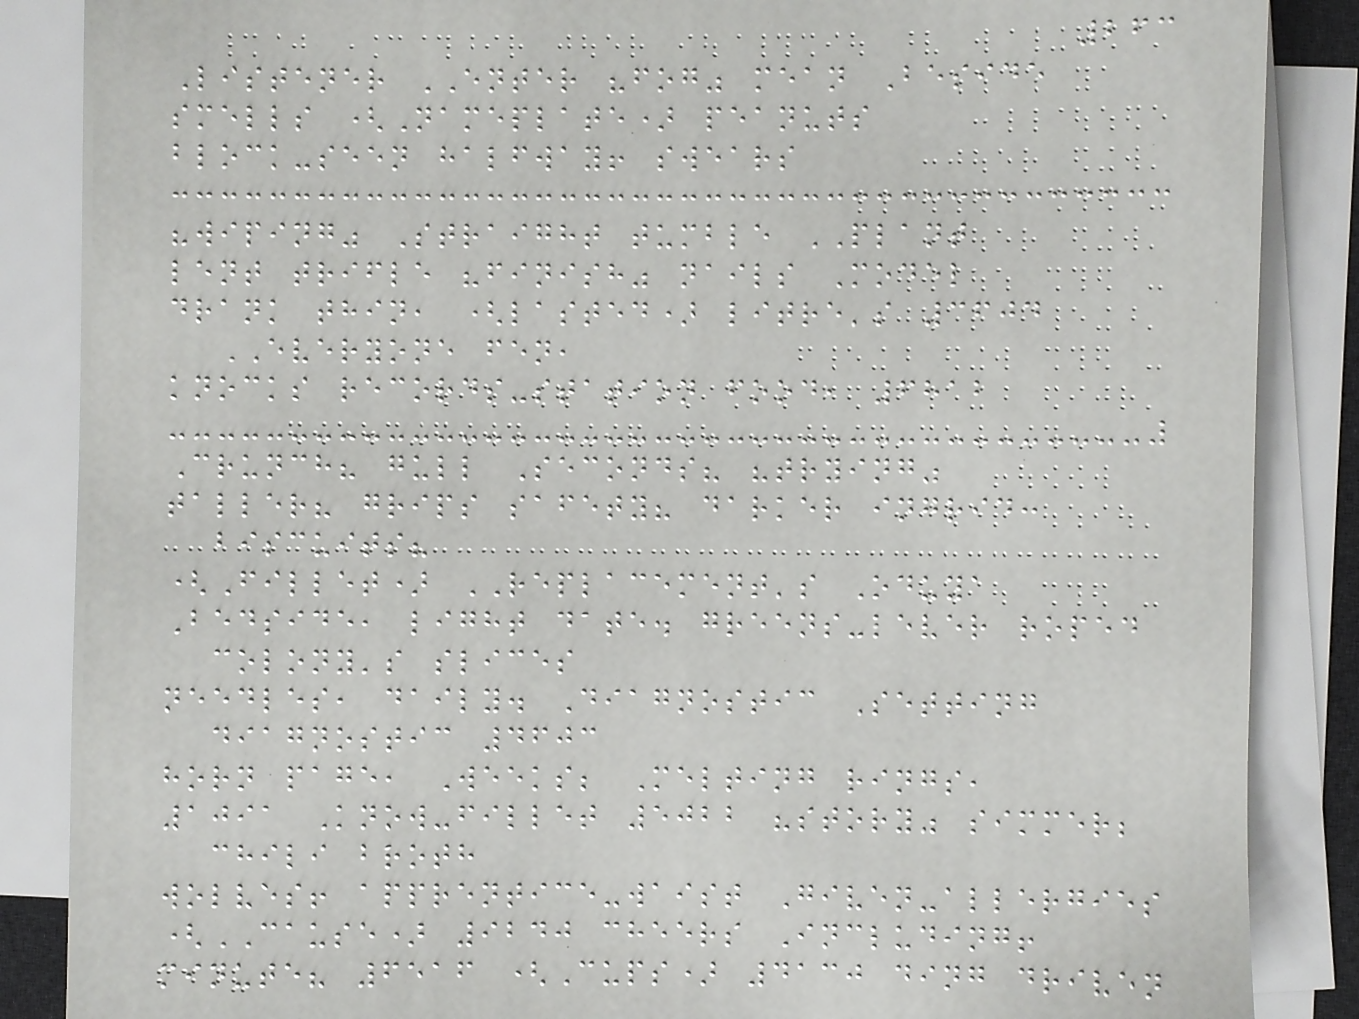263
Listener ENTER "fog" mean Beside
smells (Nameplate) peanuts
block-seen halfway! swears
"wiping" Straight tumble PLANT
lent trifle "finish" nails Model
drank thin, (lasted) litre's 3604
EVERYONE fen,
knocks records-station food, 6812
Crunch? gull Seconds? "trying"
taller? grips safety? darker ingrid:
biscuits?
(Fillet) REPLACEMENT's Oduya
Bedside, light date. greens-lever roped
colony's slices
needles, daily. Diagnostic Setting
diagnostic 4603
horn page, Weeks; Melting rings,
1091 Know-fillet 5022 "story" simmer;
chili broth
wolves! apprentice-waist Given-allergies
(CAUSE) 9240 cheers Including!
minute? 6516 (Cups) 4130 ding driven
